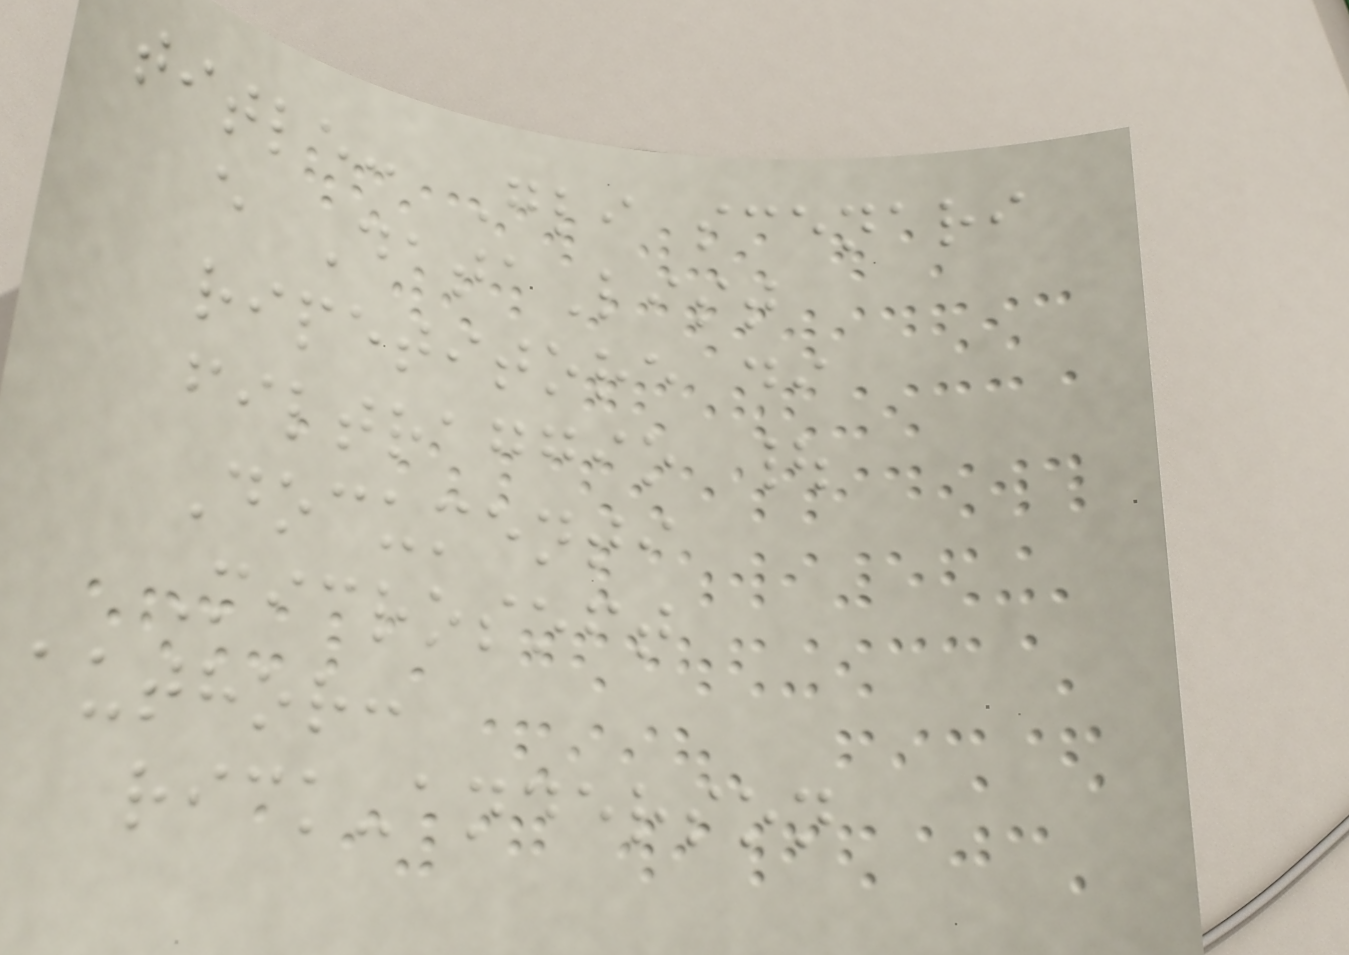title: Gli scenari
e DataList
ripetitore di
filtraggio |
Documenti
Microsoft
author:
rick-anderson
